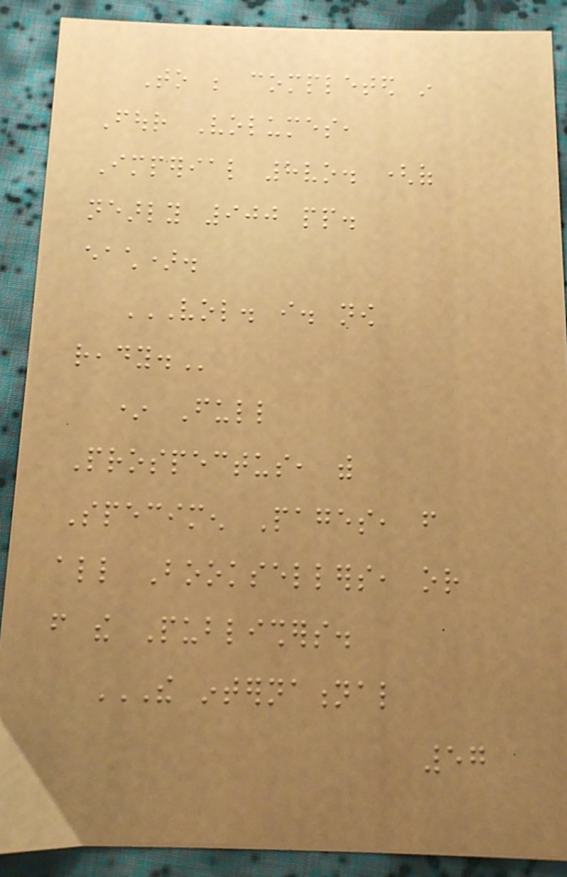To be completed in
Four Volumes,
Imperial 8vo. (of
nearly 900 pp.
each).
VOL. I. NOW
READY.
* Full
Prospectus, with
Specimen Pages, from
all Booksellers, or
from the Publishers.
THE INTERNATIONAL
57
